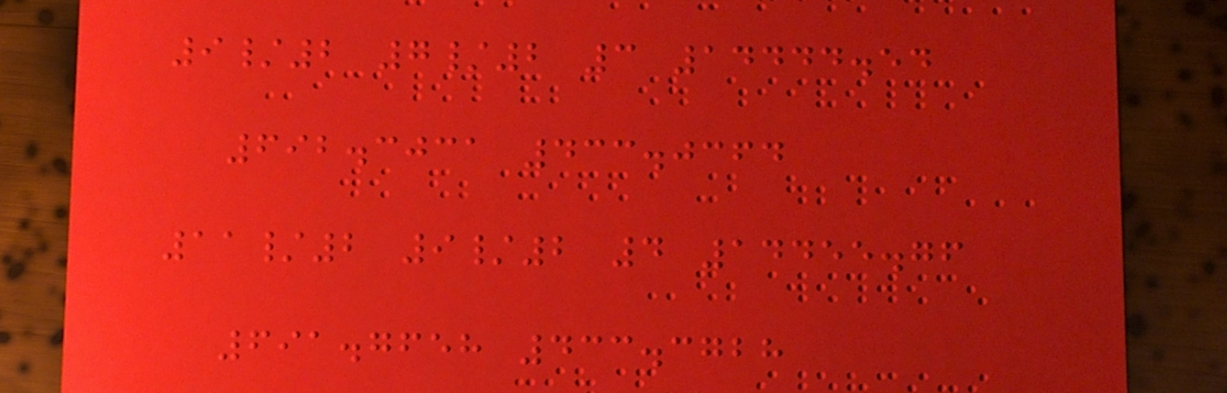9/2 7/2 3 14444.54
692.3031 433.0364
11/2 9/2 4 14455.76
691.7658 433.3728
